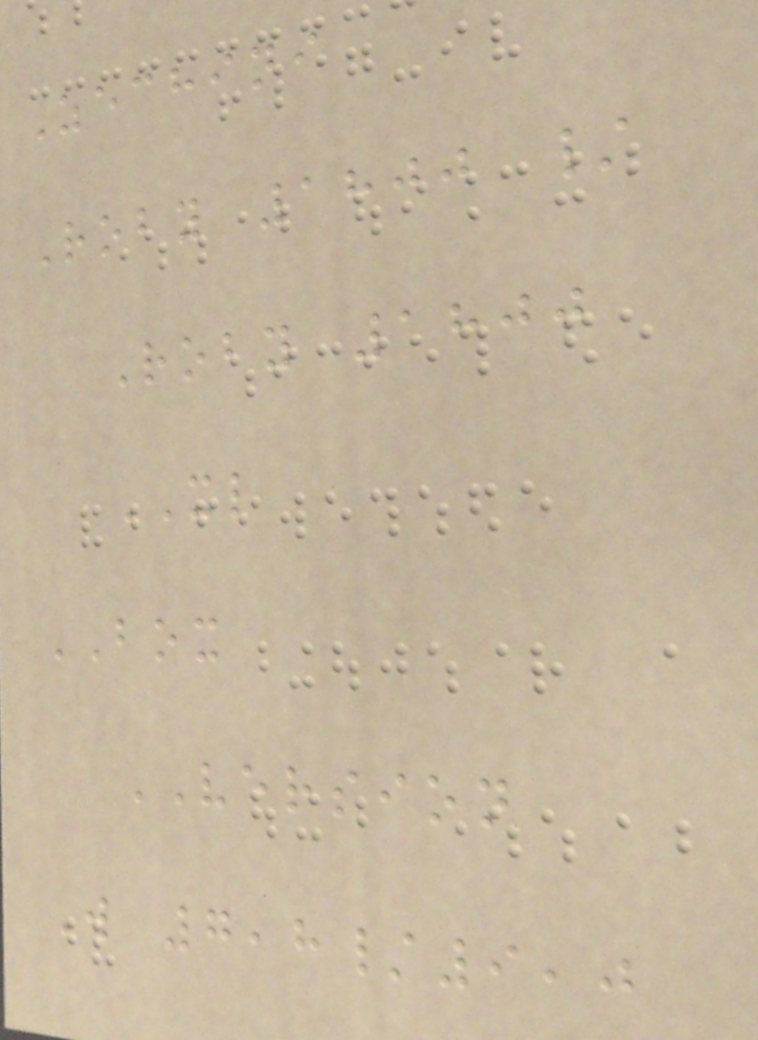Zechini
Roby 1800 /
Roby 1800
XL
BOX
VERSION
W 7,8/9,0
